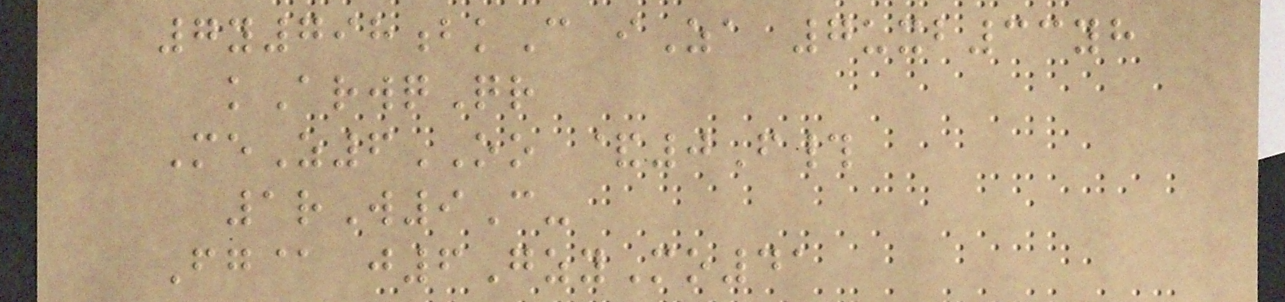7y798bkC iZa 7uxb33yh
kArwqQr
MeZ6OO &0F#
1rW9C-
Fg@ j6GzyMo41
